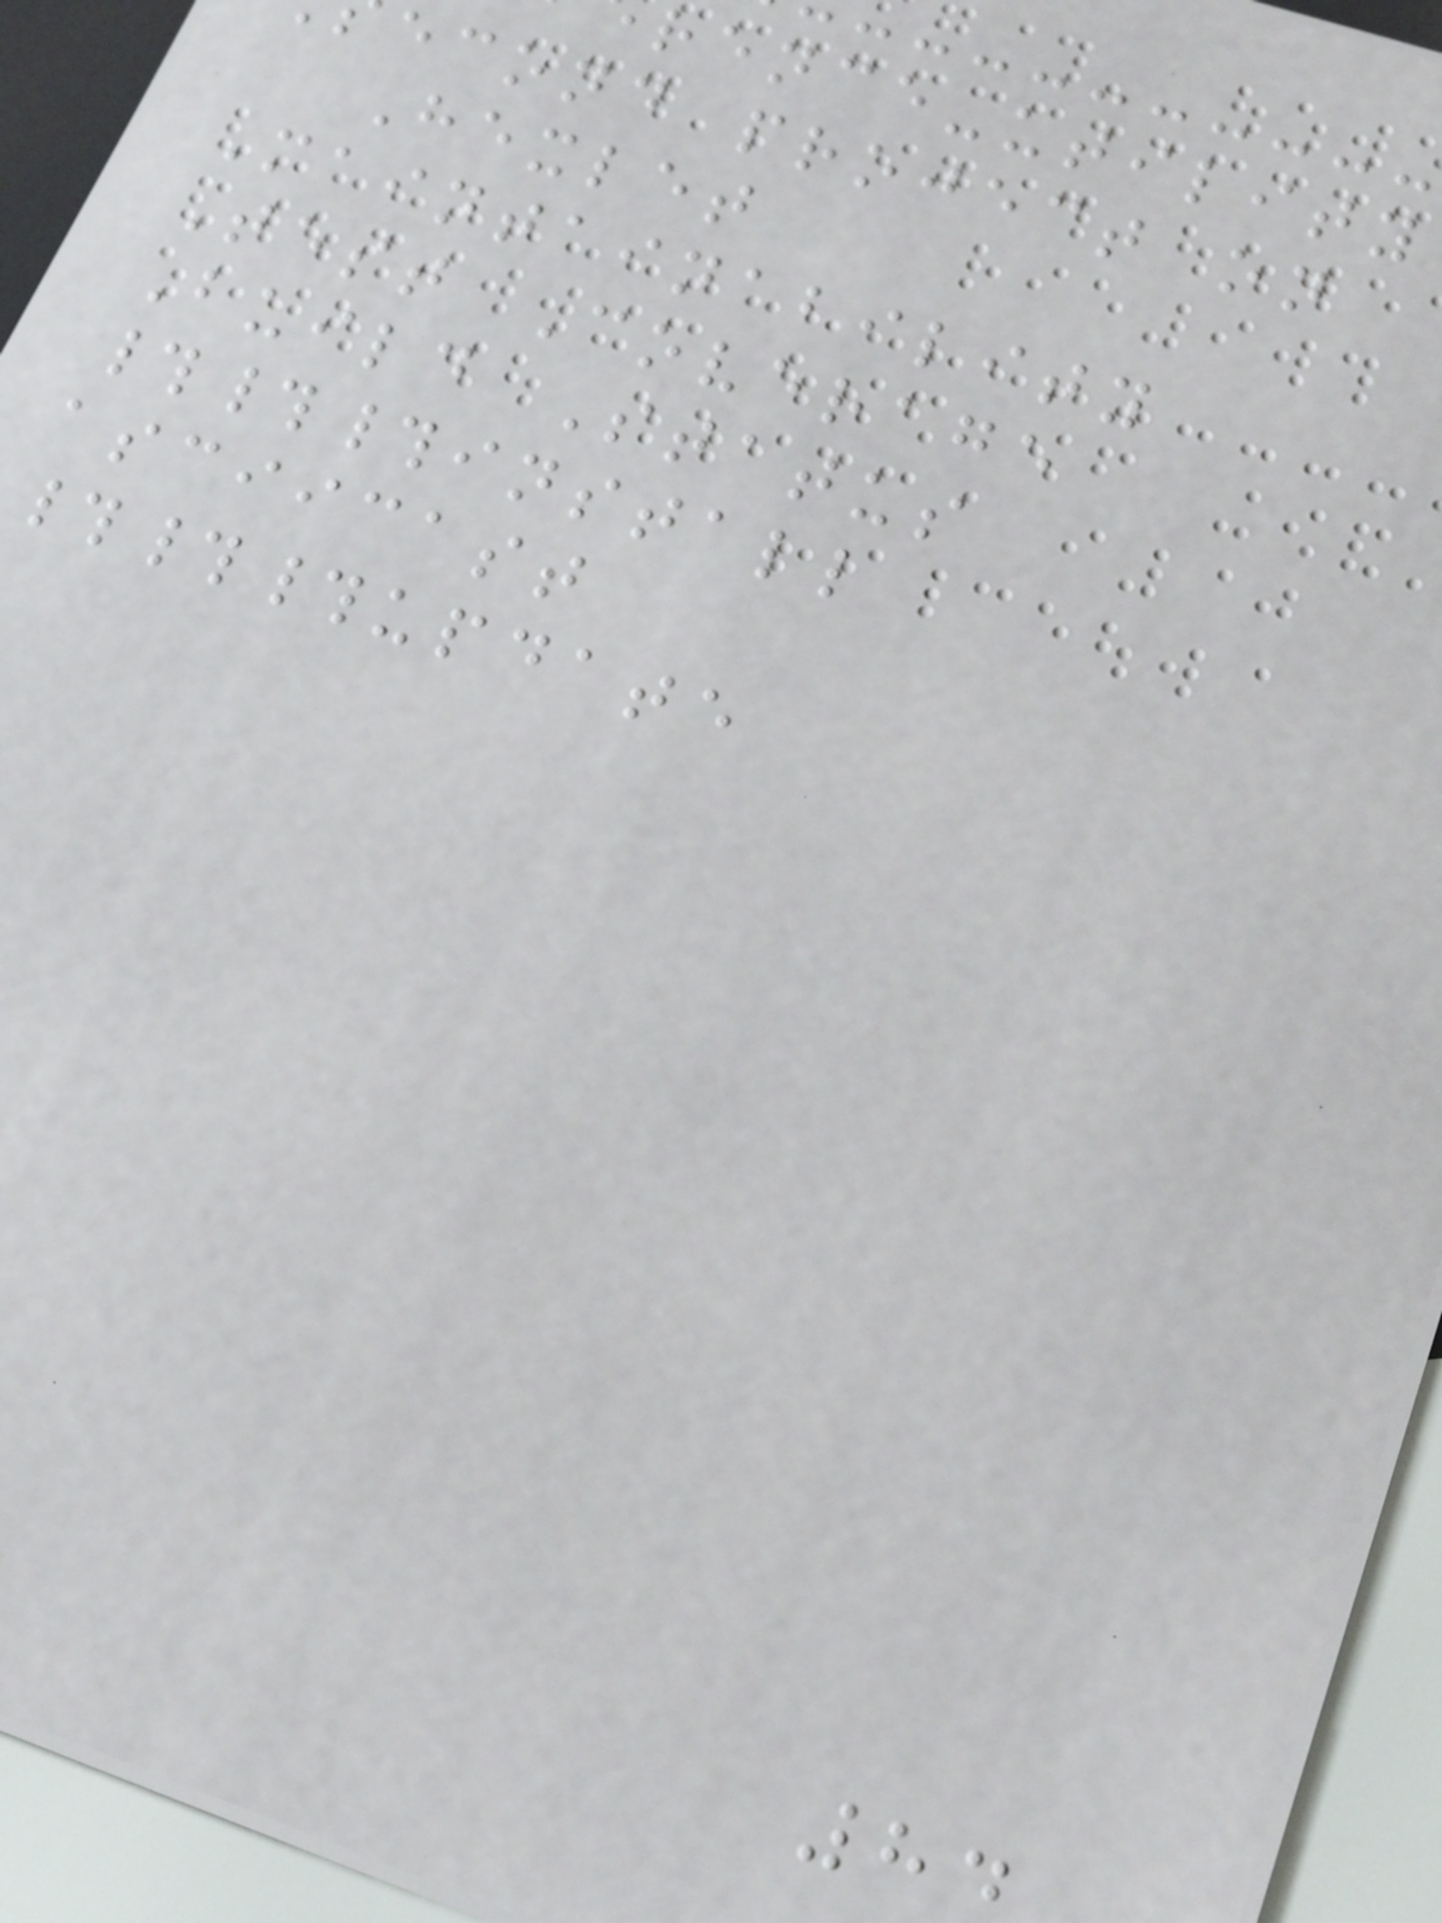rence-utility
econd project on
Hexlet
Maintainability
Test Coverage
Build Status
###install
asciicast
###update
